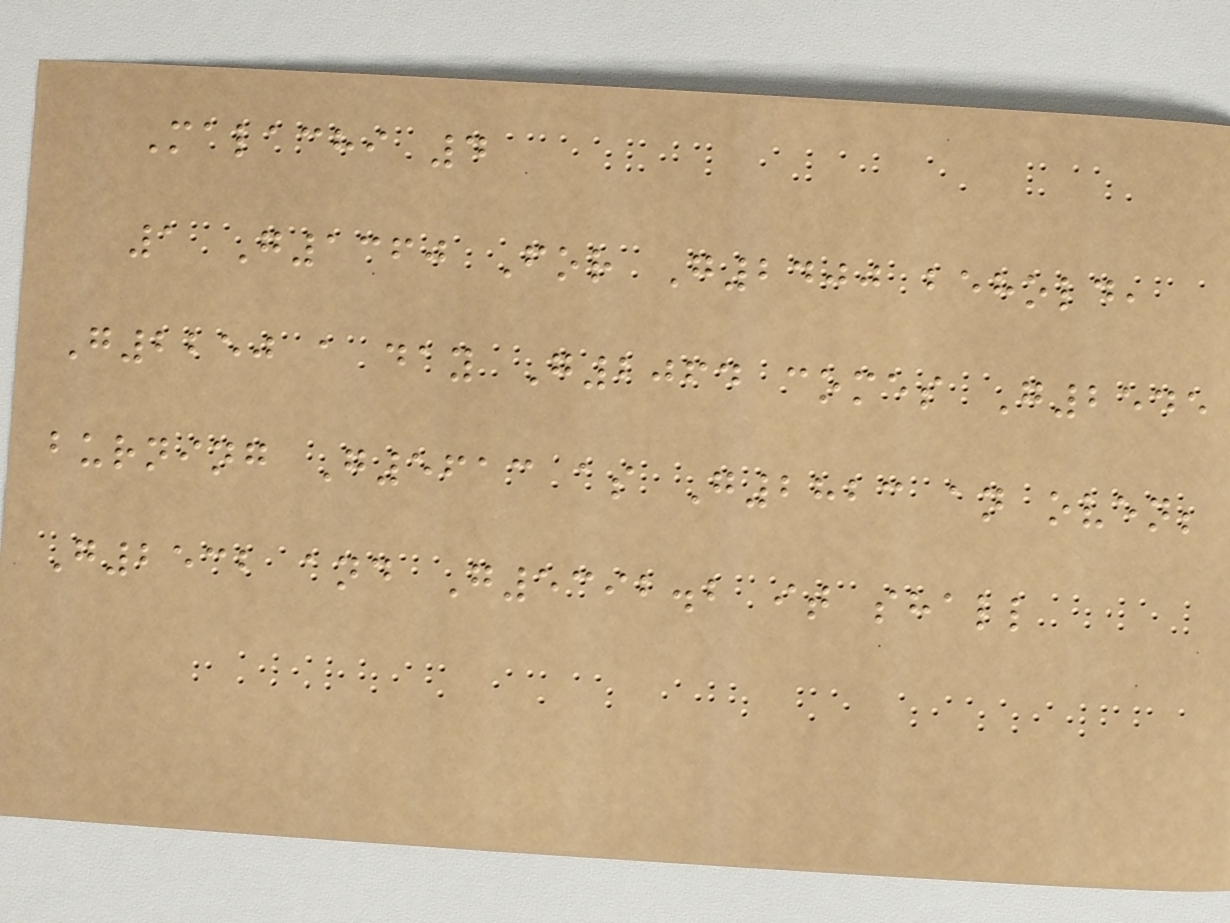Malachi 4
1 G1360 For G2400 behold,
G2250 a day G2064 comes G2545
burning G5613 as G2823 an oven;
G2532 and G5392.2 it shall
